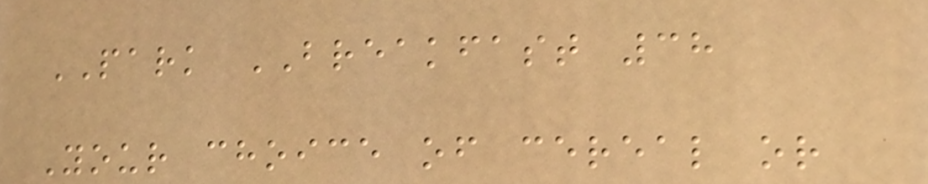PARK BREAKFAST 38
Your choice of cereal or
